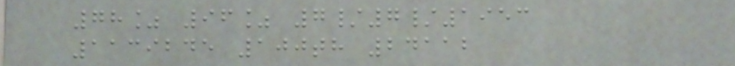78% 96% 7/7/1953
1139245 100th 24112
